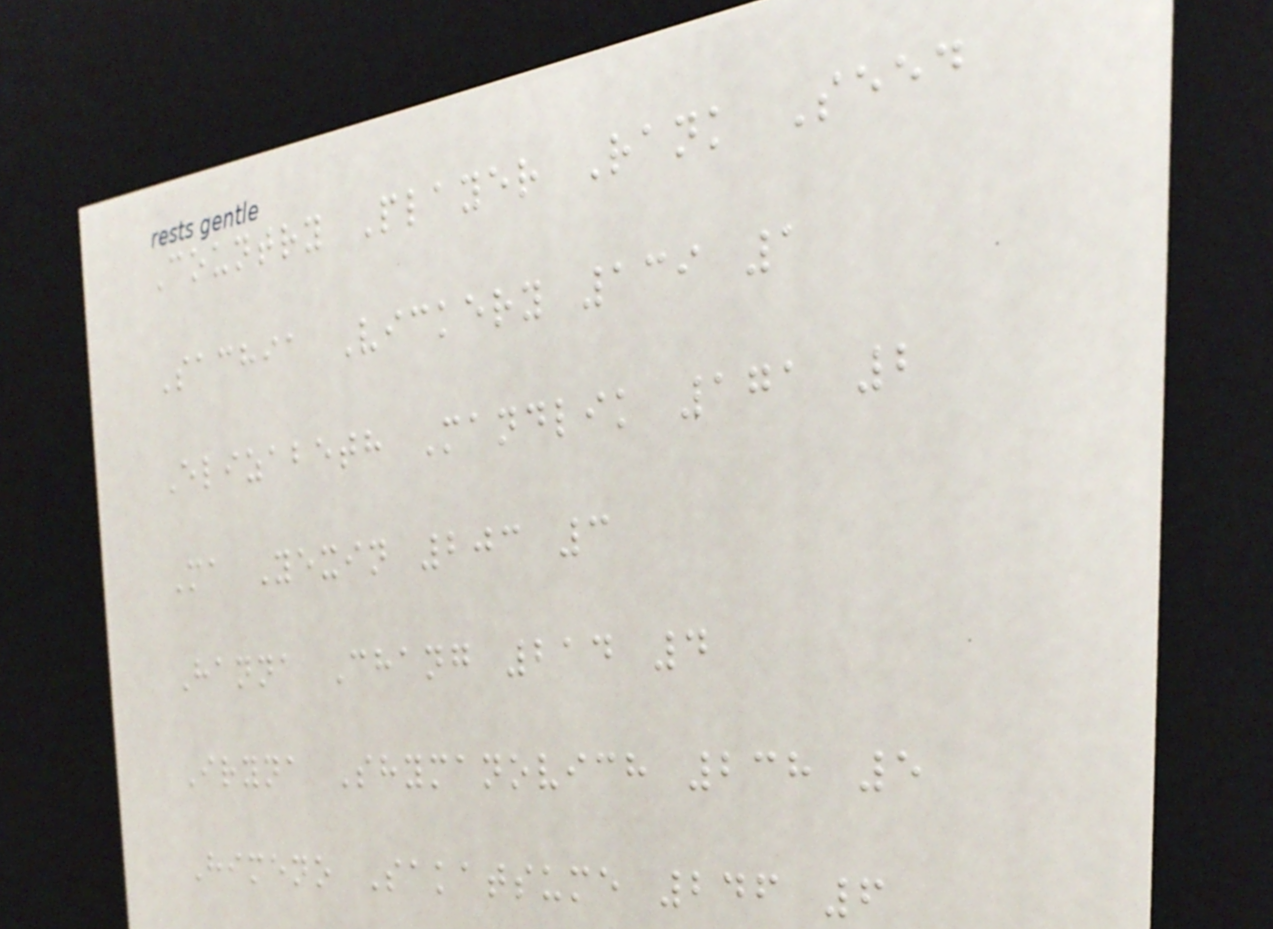Country Player Rank Seed
Sachia Vickery 139 1
Elizabeth Mandlik 171 2
Ma Yexin 203 3
Hanna Chang 214 4
Iryna Shymanovich 238 5
Himeno Sakatsume 246 6
